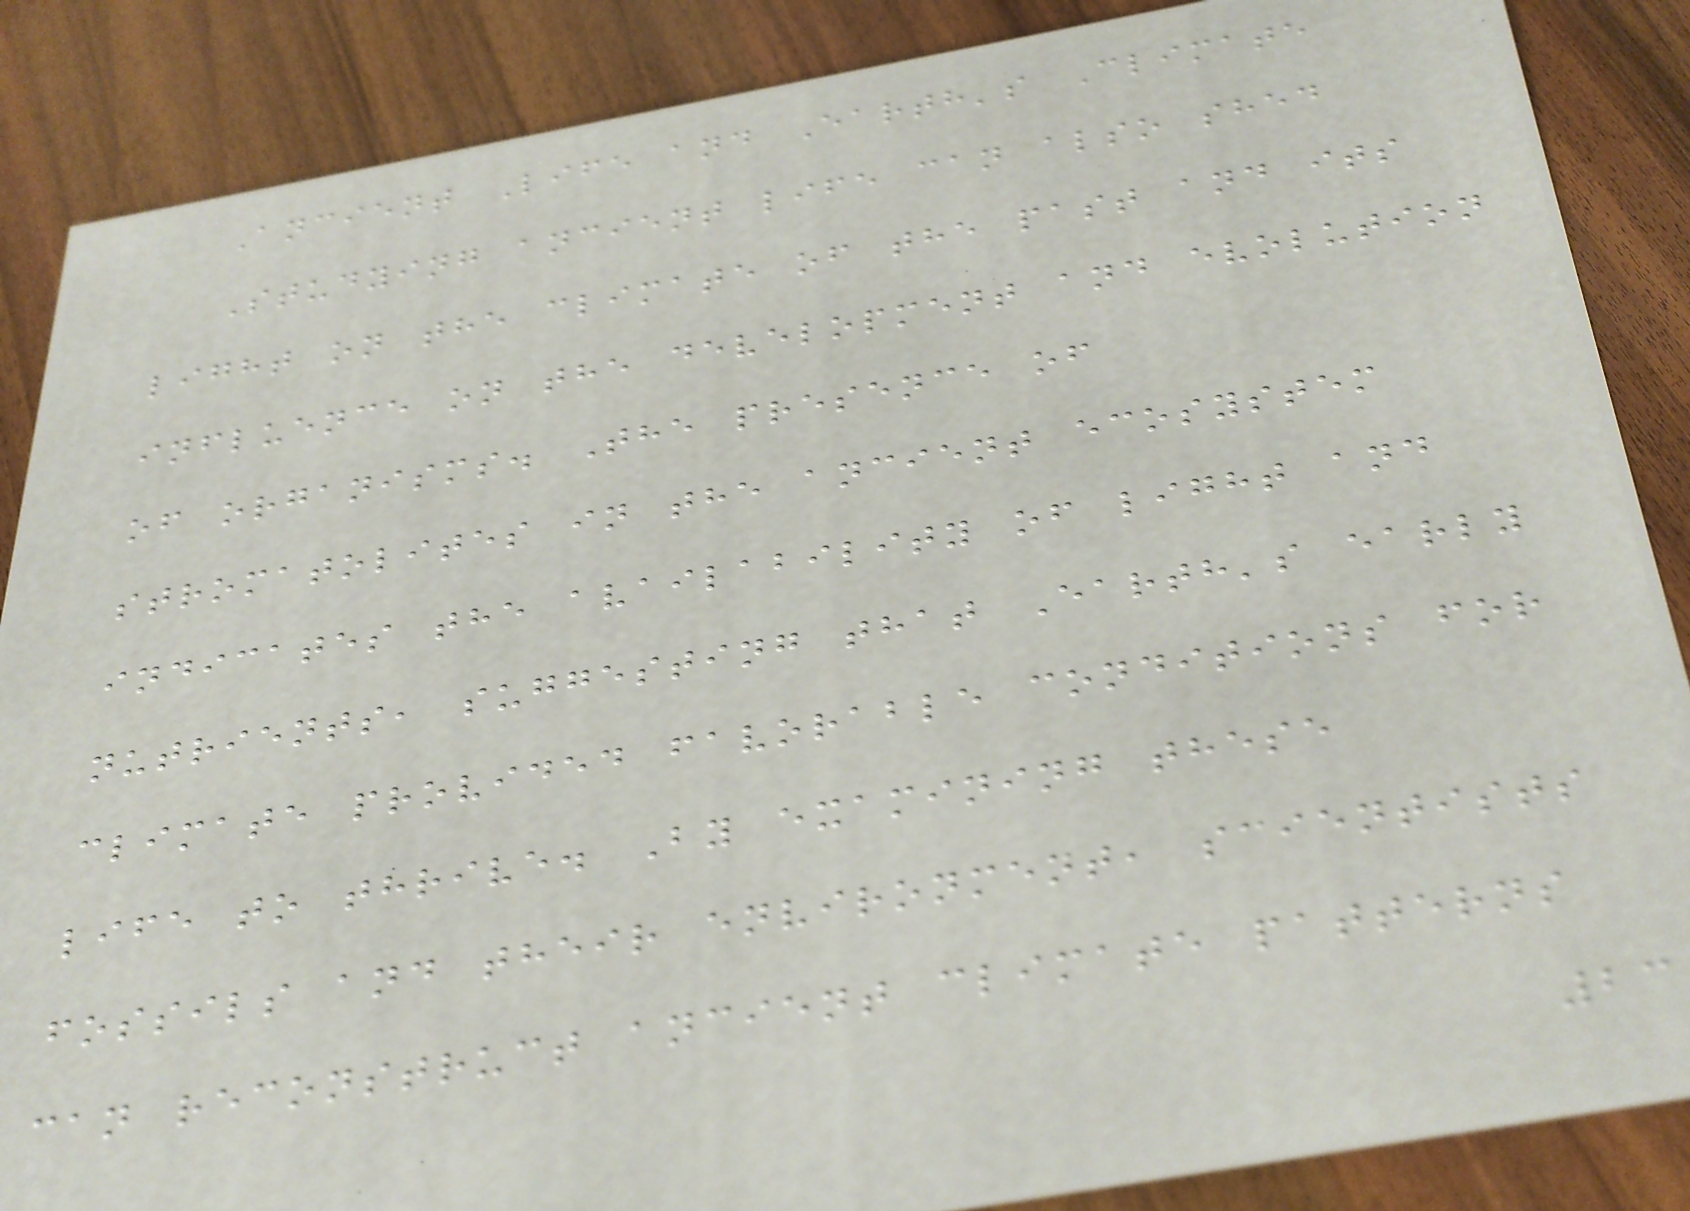Ancient Life and Earth's Climate
Studying ancient life can also shed
light on the climate of the past and its
influence on the development and evolution
of organisms. The presence of
stromatolites in the ancient ecosystem
indicates the availability of light and
nutrients, suggesting that Earth's early
climate provided favorable conditions for
life to thrive. By examining these
fossils and their environment, scientists
can reconstruct ancient climate patterns
23
